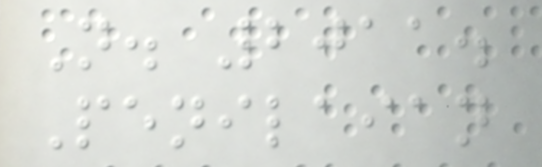N. 2011.
Penilaian
